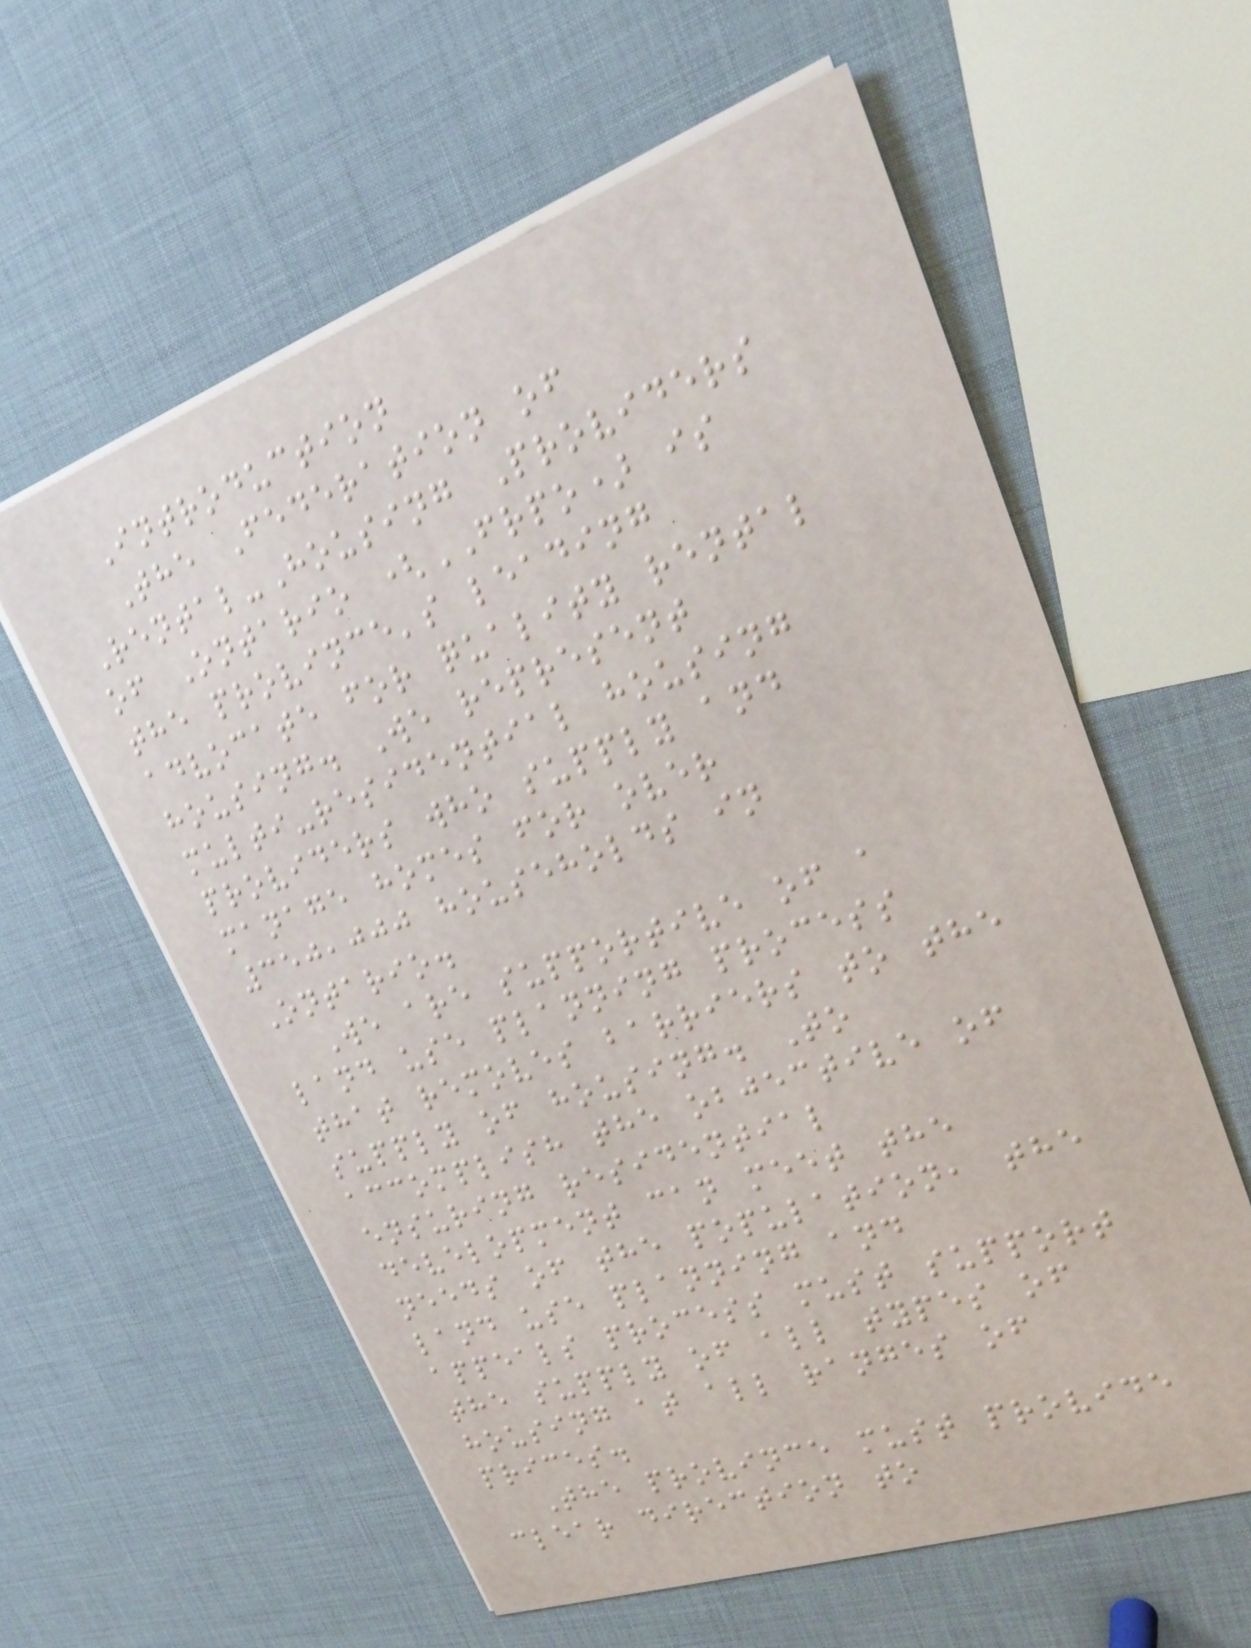Introduction
The Federation of
Rental-Housing Providers
of Ontario (FRPO) is
the province's leading
advocate for quality rental
housing. We represent
multi-residential housing
providers who supply and
manage homes for over
350,000 households in
Ontario.
We are supportive of a
land use planning process
that removes barriers to the
supply of housing. To
accomplish the objective of
ensuring residential
development can meet the
needs of the population, the
land use planning and
appeals process must support
the supply of all types of
housing at all ranges of
prices.
The province must provide
clear direction to
